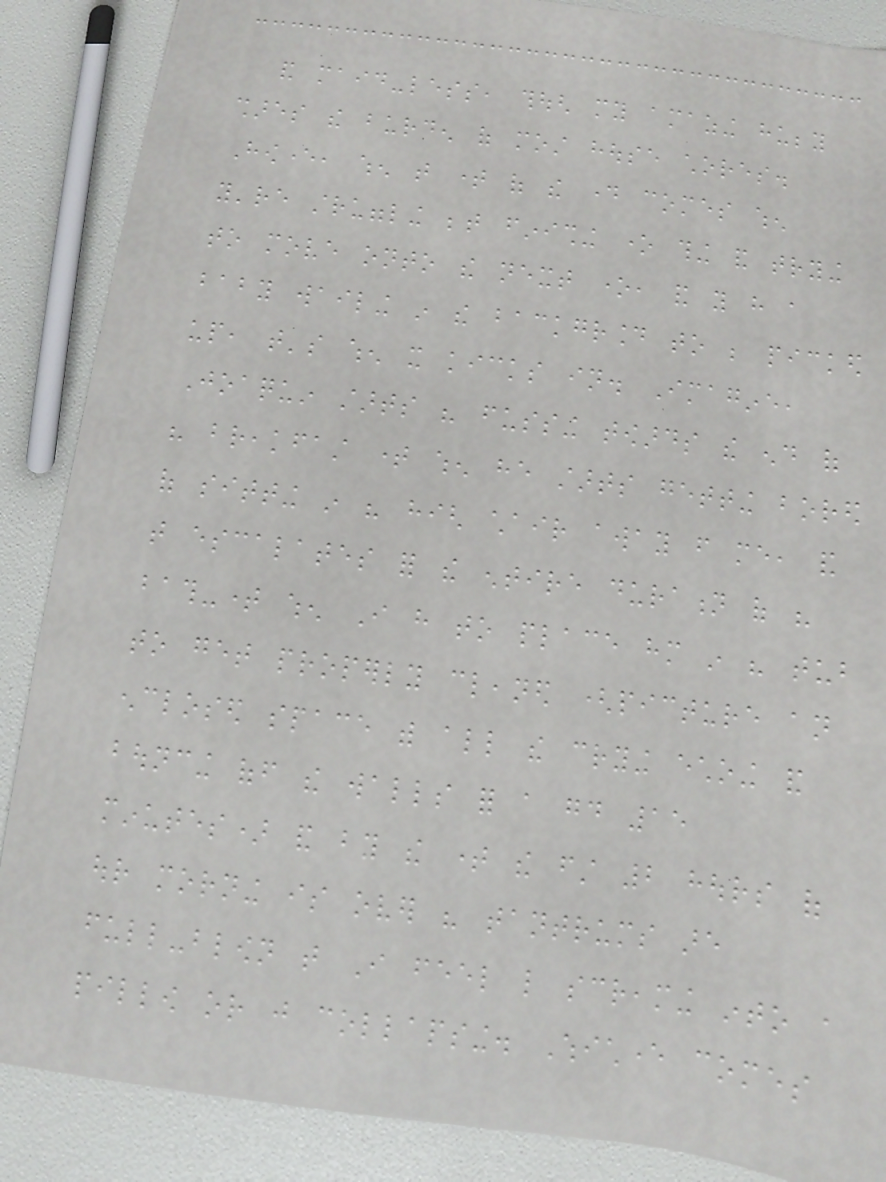and maid-less, though my amazing hubby
shares the burden of most house chores.
However, when that time of the day comes when
you're struggling between finishing one thing and trying
to move onto the next one, and you have a
baby wailing in the background to be picked
up, that's when it kicks in. Imagine,
Joaquin starts his fussing towards the end of
his breakfast time when he starts getting bored
of sitting in his high chair away from me, and
that escalates for the entire duration of his
bath-time when I have to place him in his tub
to get properly cleaned (picture an
enclosed space with all the crying echoing and
bouncing off the walls for a good 15
minutes) and by the time the first 2 hours of
our morning is over his tantrums are
full-blown that I feel like screaming into a
pillow or just collapsing. Whichever comes
